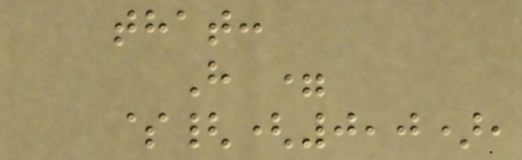that:
H =
${(0,0),
